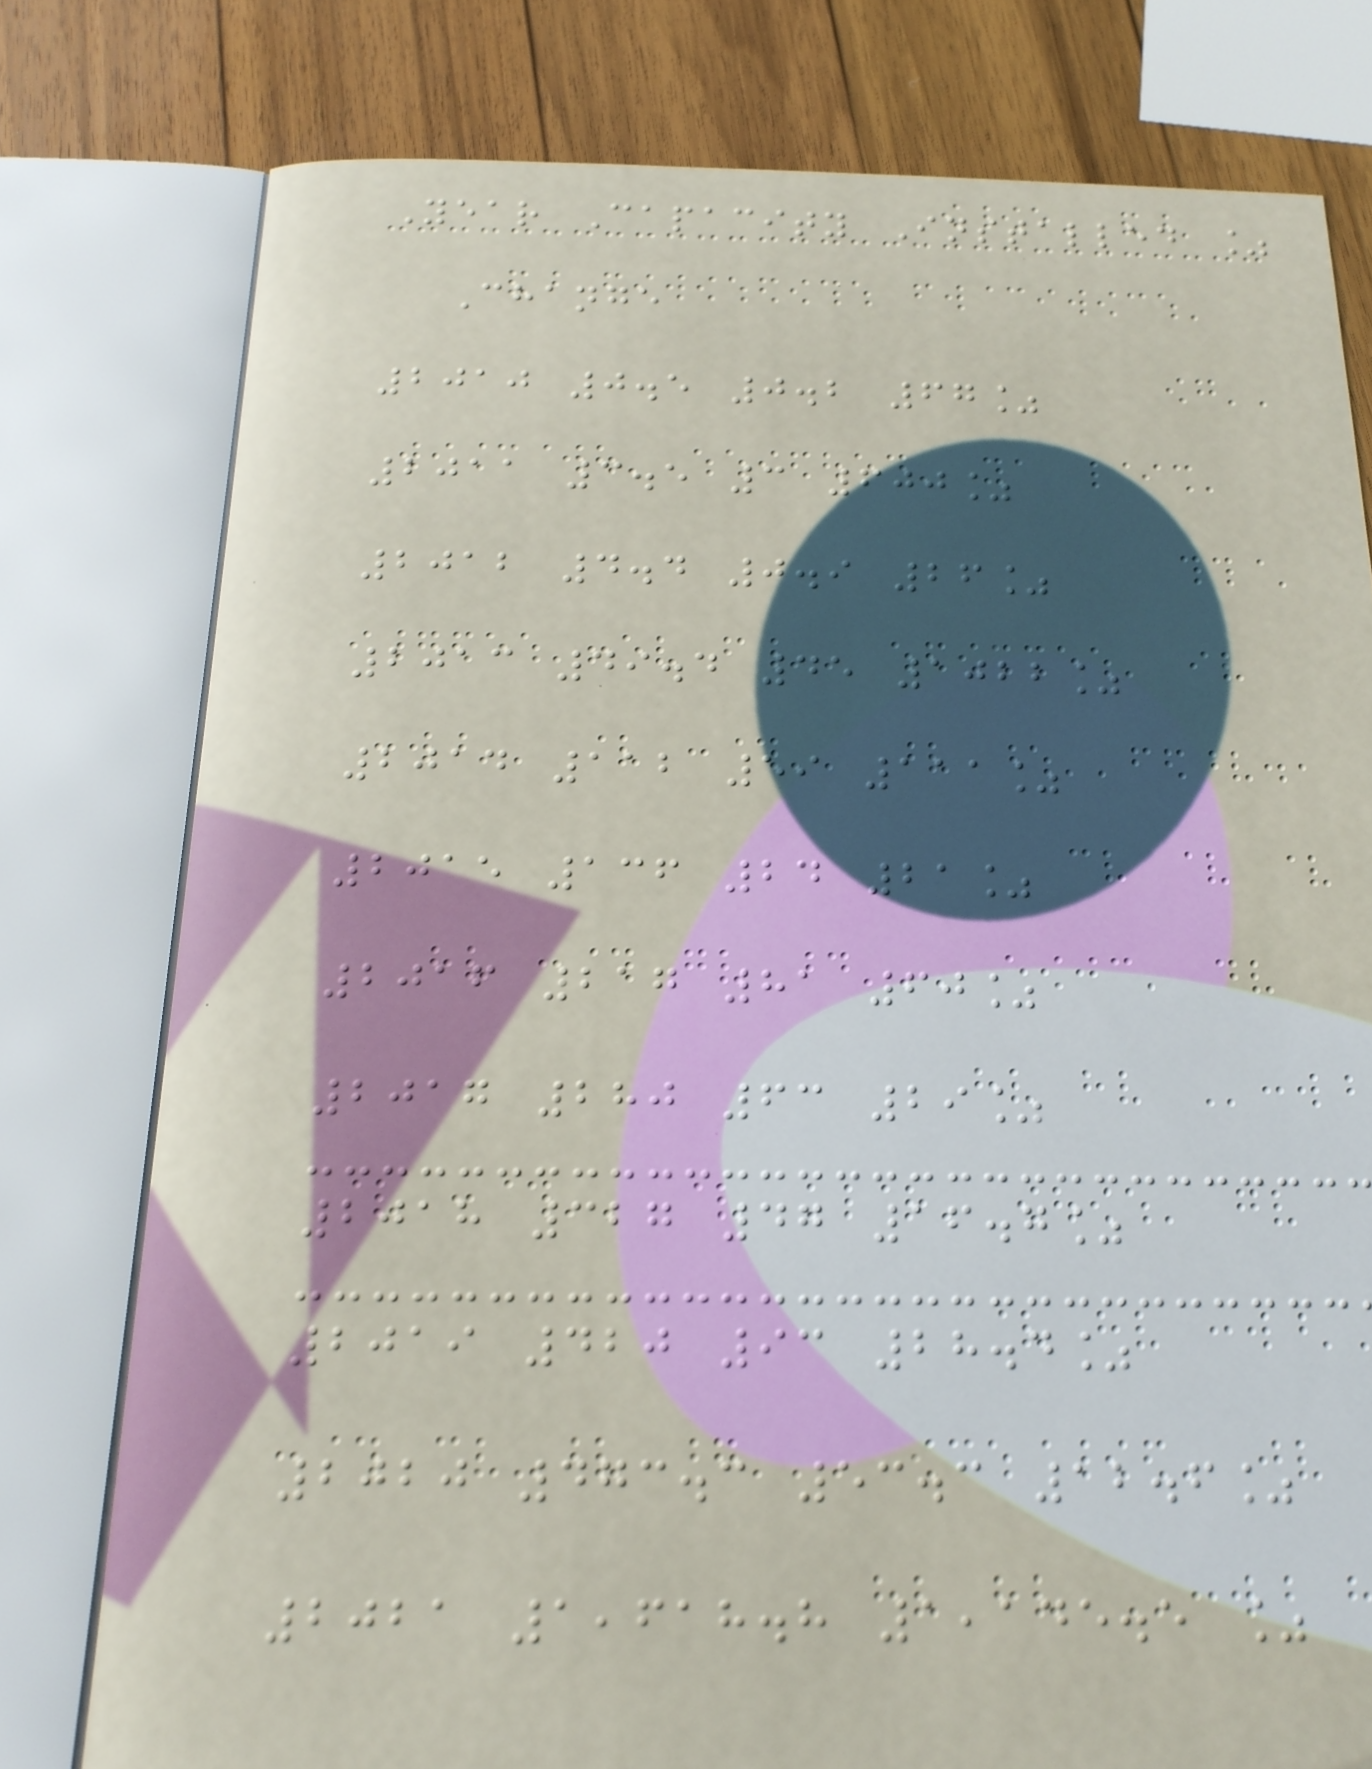Year Capacity Installed %
Change
2010 0.5 0.2 67%
2011 3.5 3 600%
2012 4.4 0.9 26%
2013 49.4 45 1022%
2014 112 59 111%
2015 136 24 21%
2016 217 81 60%
2017 280 63 29%
2018 327 47 16.7%
2019 420 93 28.4%
2020 473.3 53.3 12.6%
2021 1,618.8 1,145.5 %
